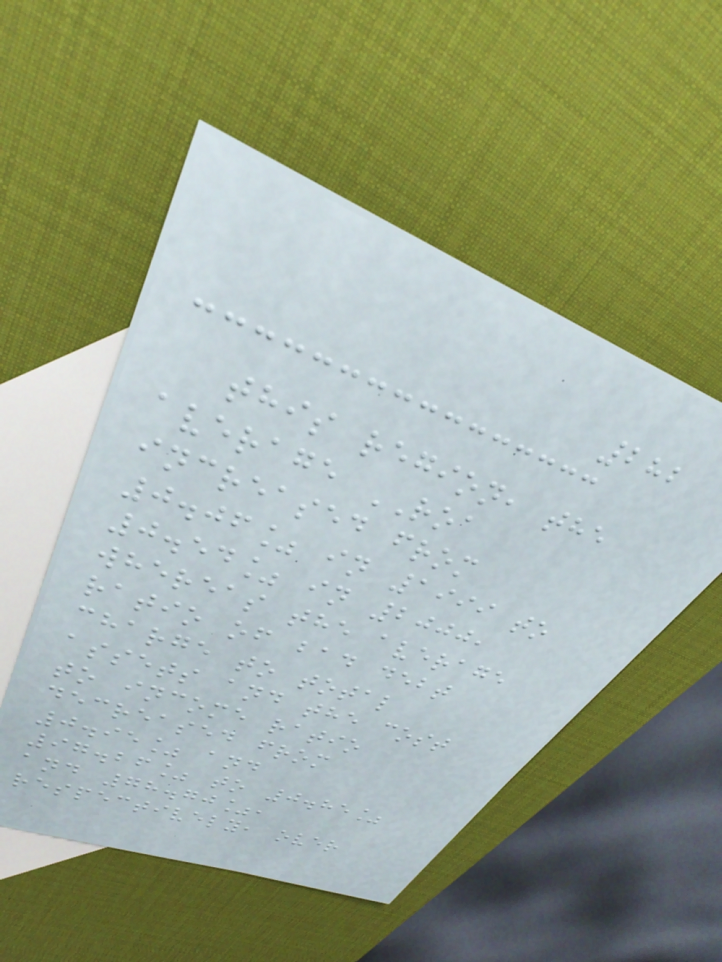282
this region, the
average ROA
increased from
0.06% in 1999 to
0.54% in 2000,
whereas the average
ratio of bad debt
charge to total
assets and the cost
to income ratio
decreased from
0.95% and
97.26% to 0.85%
and 78.70%,
respectively, over
